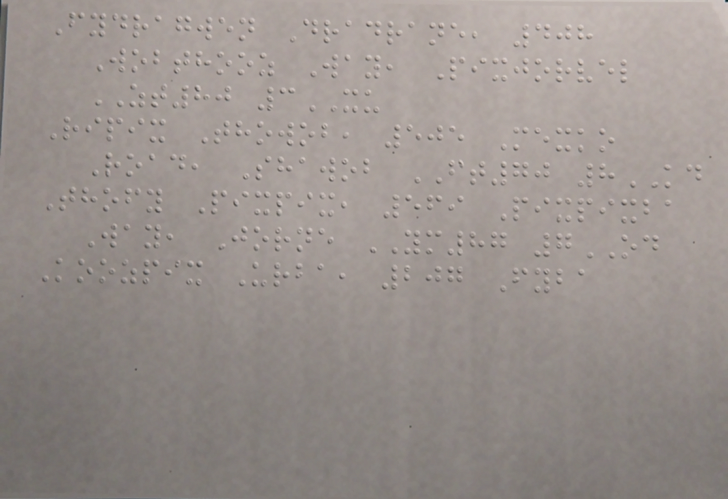Fydragwen Dradrane, 408
Wobthooz Way, Pixjorvel
ZT80 3XU
Ripix Thowob, 505 Mexko
Road, Shawob FT70 8KD
Thofy Pixpix, 569 Pixpixba
Way, Jorne YM87 7OD
Koozpix Urba, 207 Fyba
